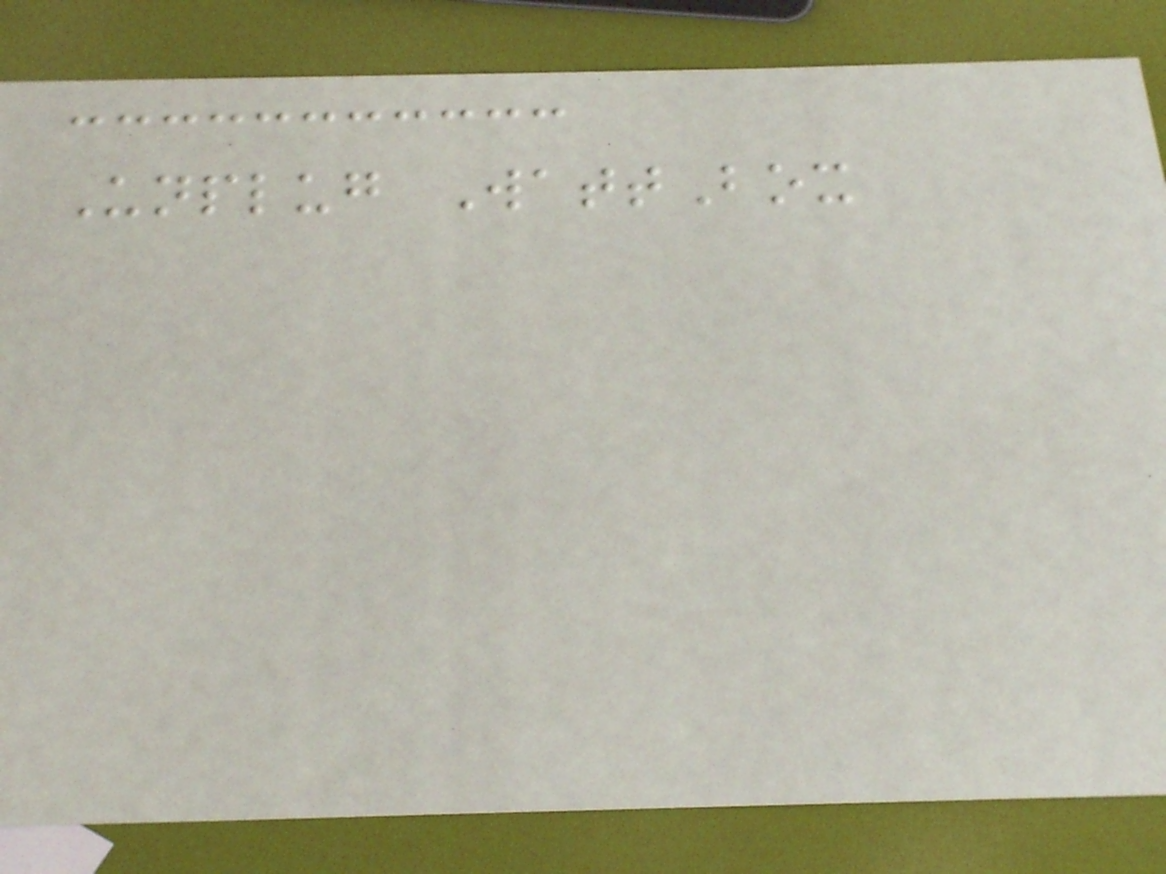Unplug WattBox
